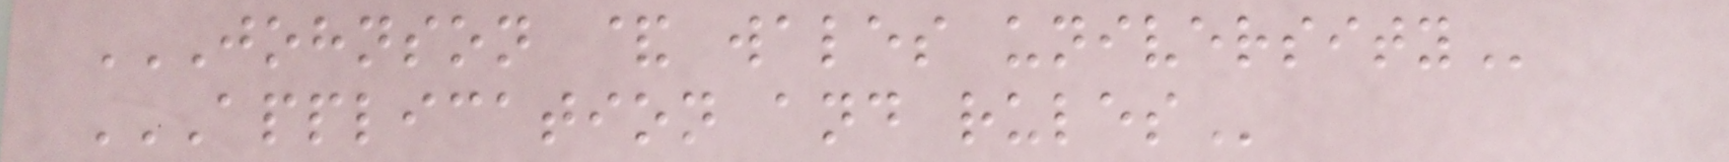JOHNSON & WALES UNIVERSITY
APPLICATION AND RULES
